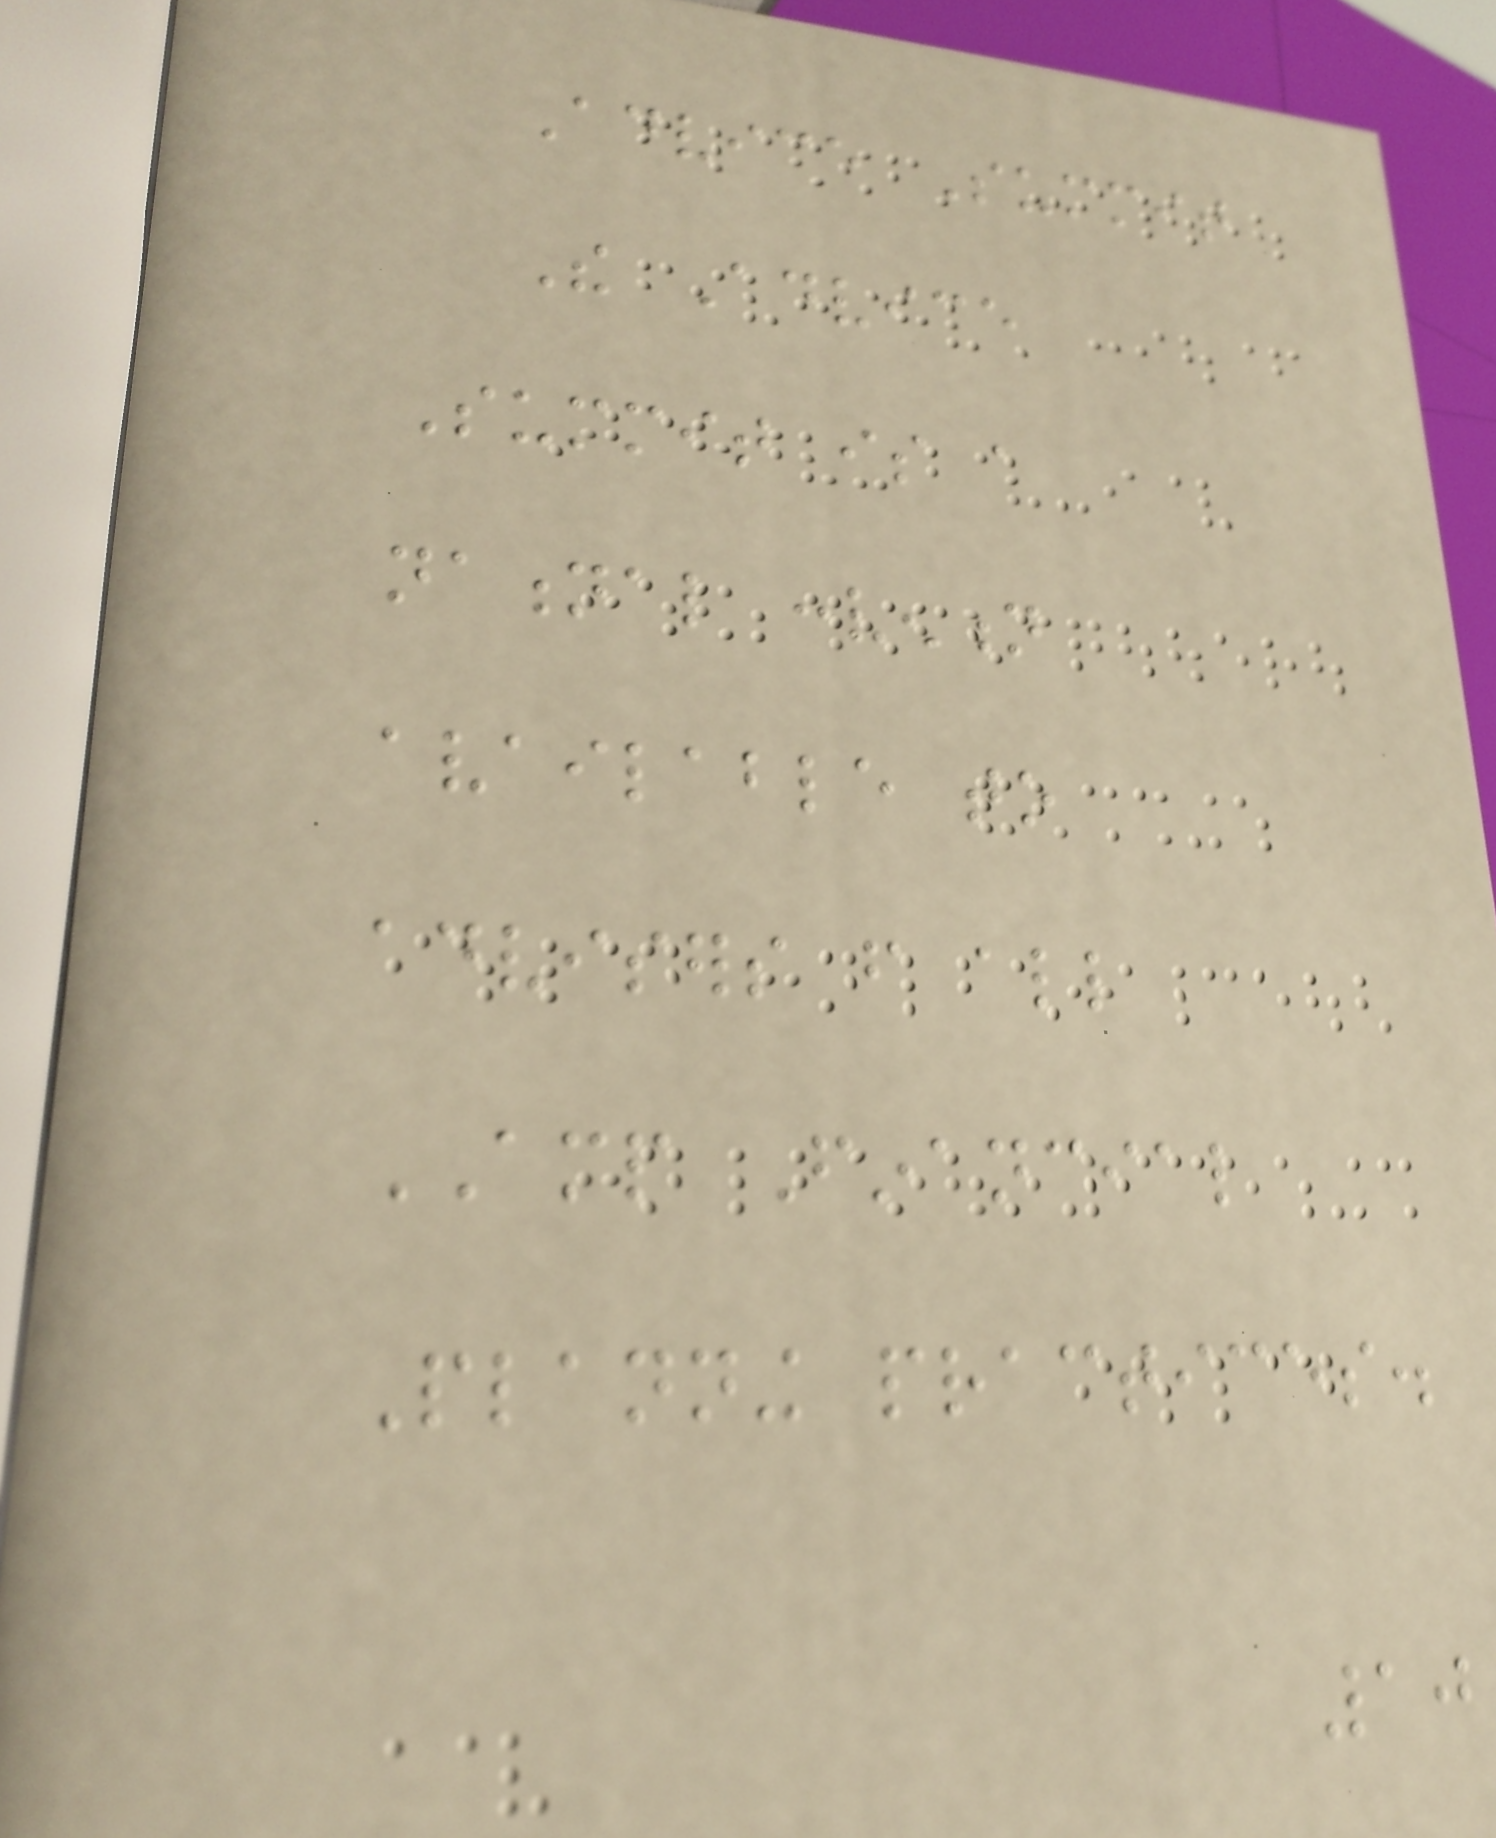Advice Summit
The Advice
Summit is a
national convention
available to
advisers from all
AMP Financial
Planning practices.
10
